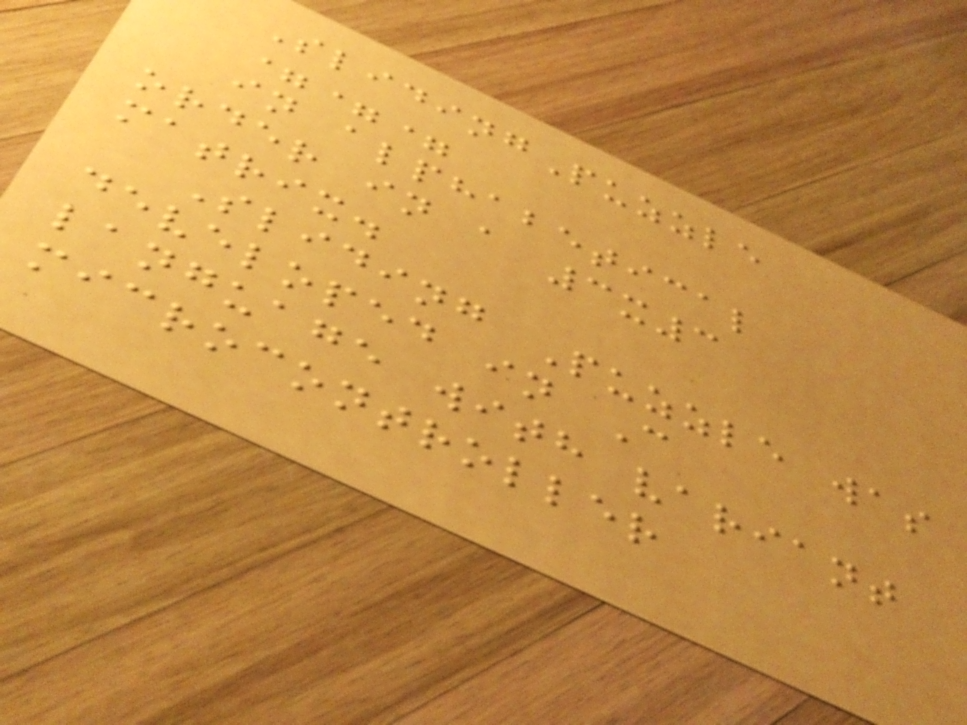SlidingPuzzle
===
in alphabetical
order in a 3x3
matrix.
Sliding Puzzle was
developed in C
language with variant
microcontroller
